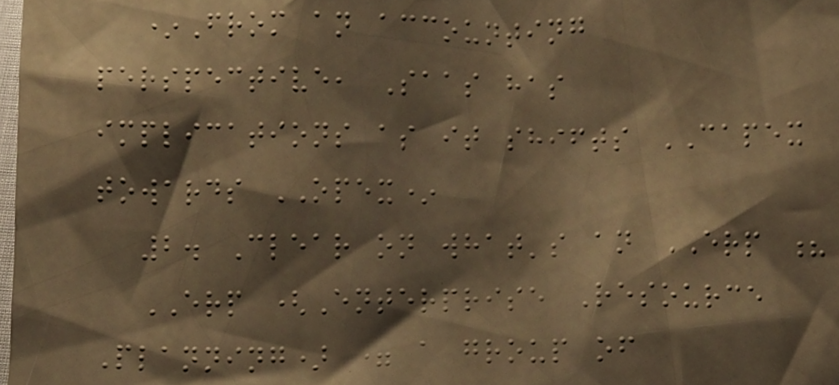*From an accounting
perspective, Saas has
implications as it shifts CAPEX
towards OPEX*
2. Clear on what's an ERP ?
ERP (Enterprise Resource
Planning) = a group of
